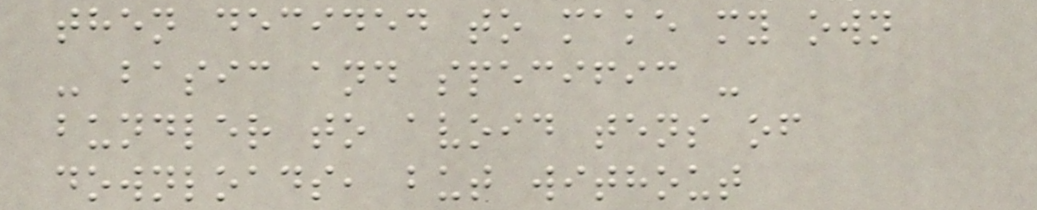then decided to make my own
- basic and specific -
bundler to avoid tens of
downloads, but without
